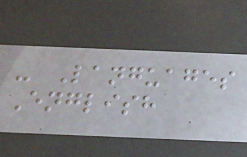- Languages
English
